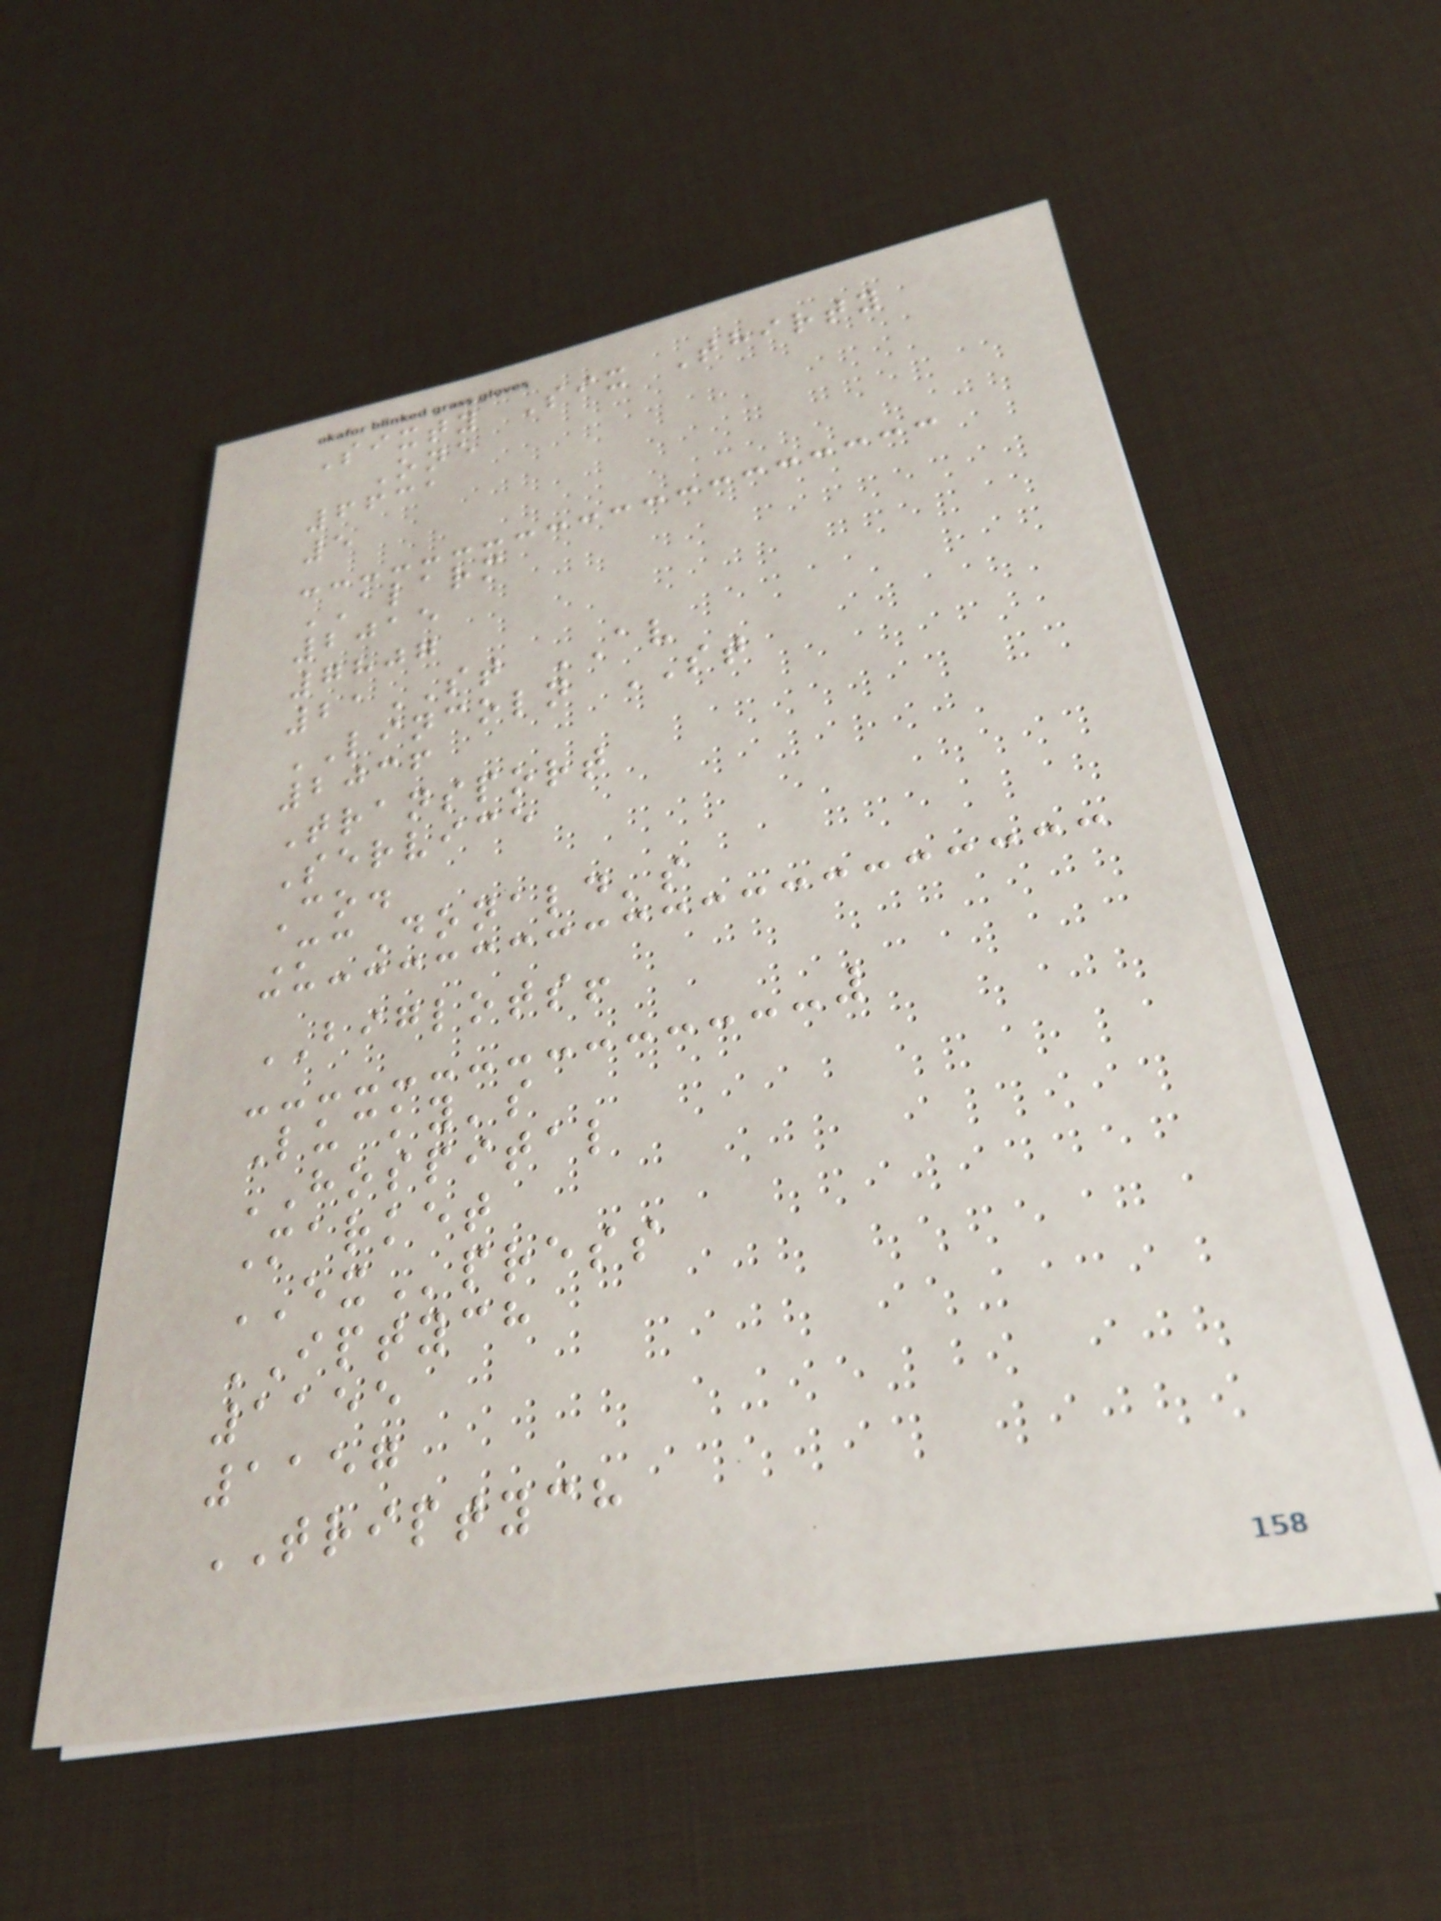Sixty Six Thirty
One
6631
5
ALARM
2015
7807
21ST AV
LINCOLN ST
2036
Transport
Service
Co.
McDonald's
BIGLOTS!
Lucky's
HOSPITAL
Market
EXpress
IPTYCH
1155
1157
TRIPTYCH
